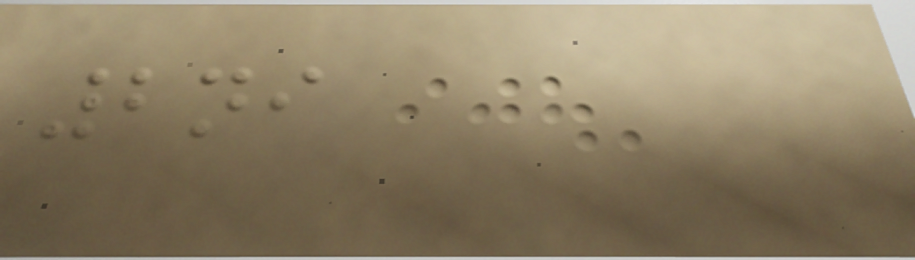2ni
